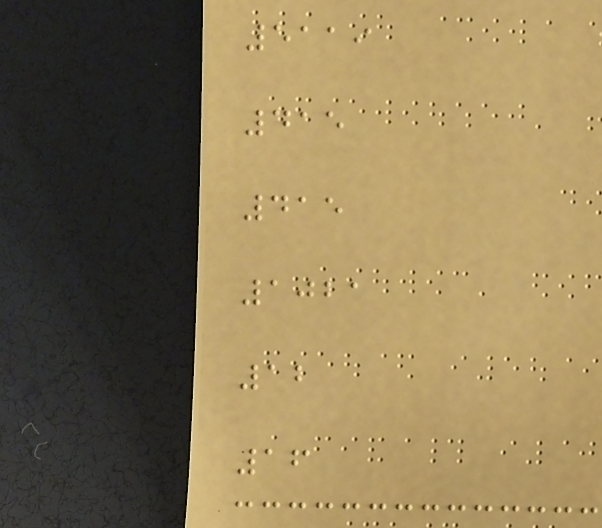5119
415
415
1021
12
16
